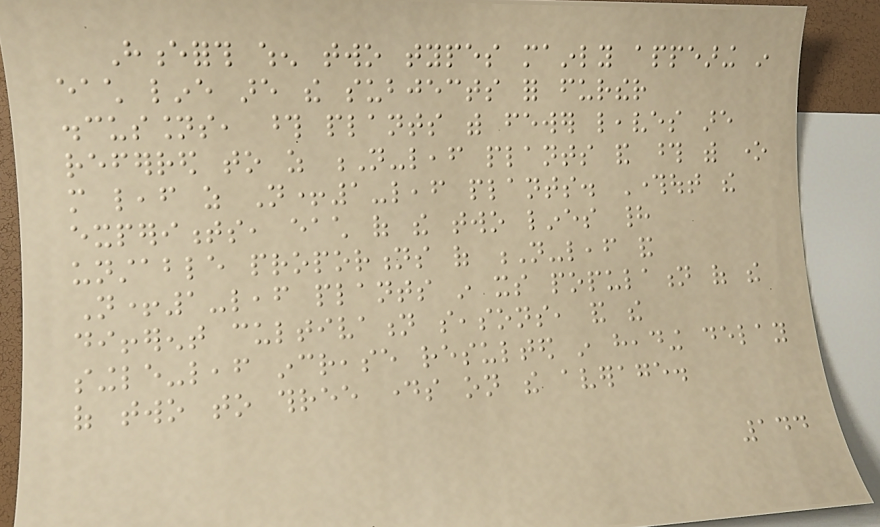Henceforth when two types mainly appearing in
each line are the subjects for further
discussions, those plants with fewer leaves are
referred to as N-leaf plants and those with one
more leaf as N+1-leaf plants. Throughout the
experiments, each of the two lines had
unstable proportions of N-leaf and
N+1-leaf plants in its population of the
different cultivation seasons, and the
single-leaf increase resulted in heading delay
of two to three days on the average.
144
